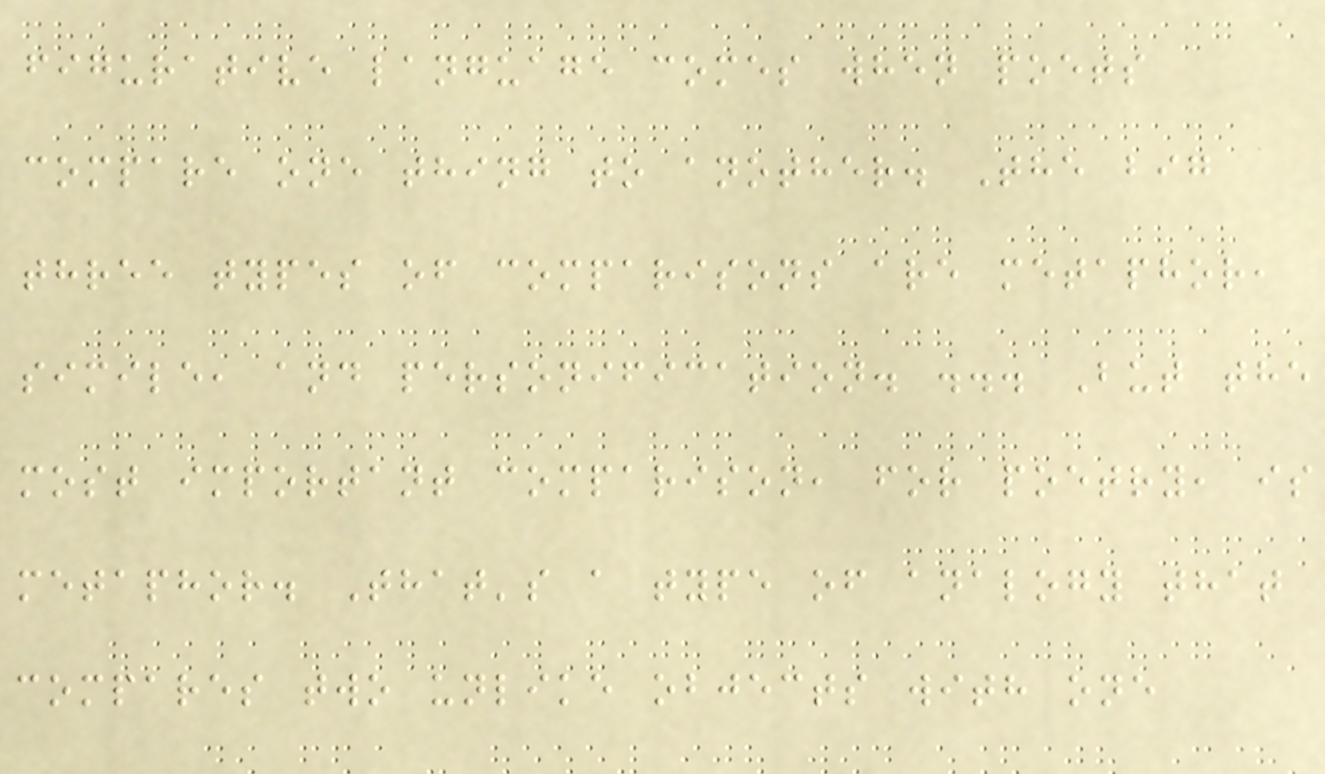figurative language comes when poets
compare one thing to another. The big
three types of comparisons are metaphor,
simile, and personification. ... But the
most important comparison, for poetry, is
metaphor. That's a type of analogy that
compares two unlike objects with one
